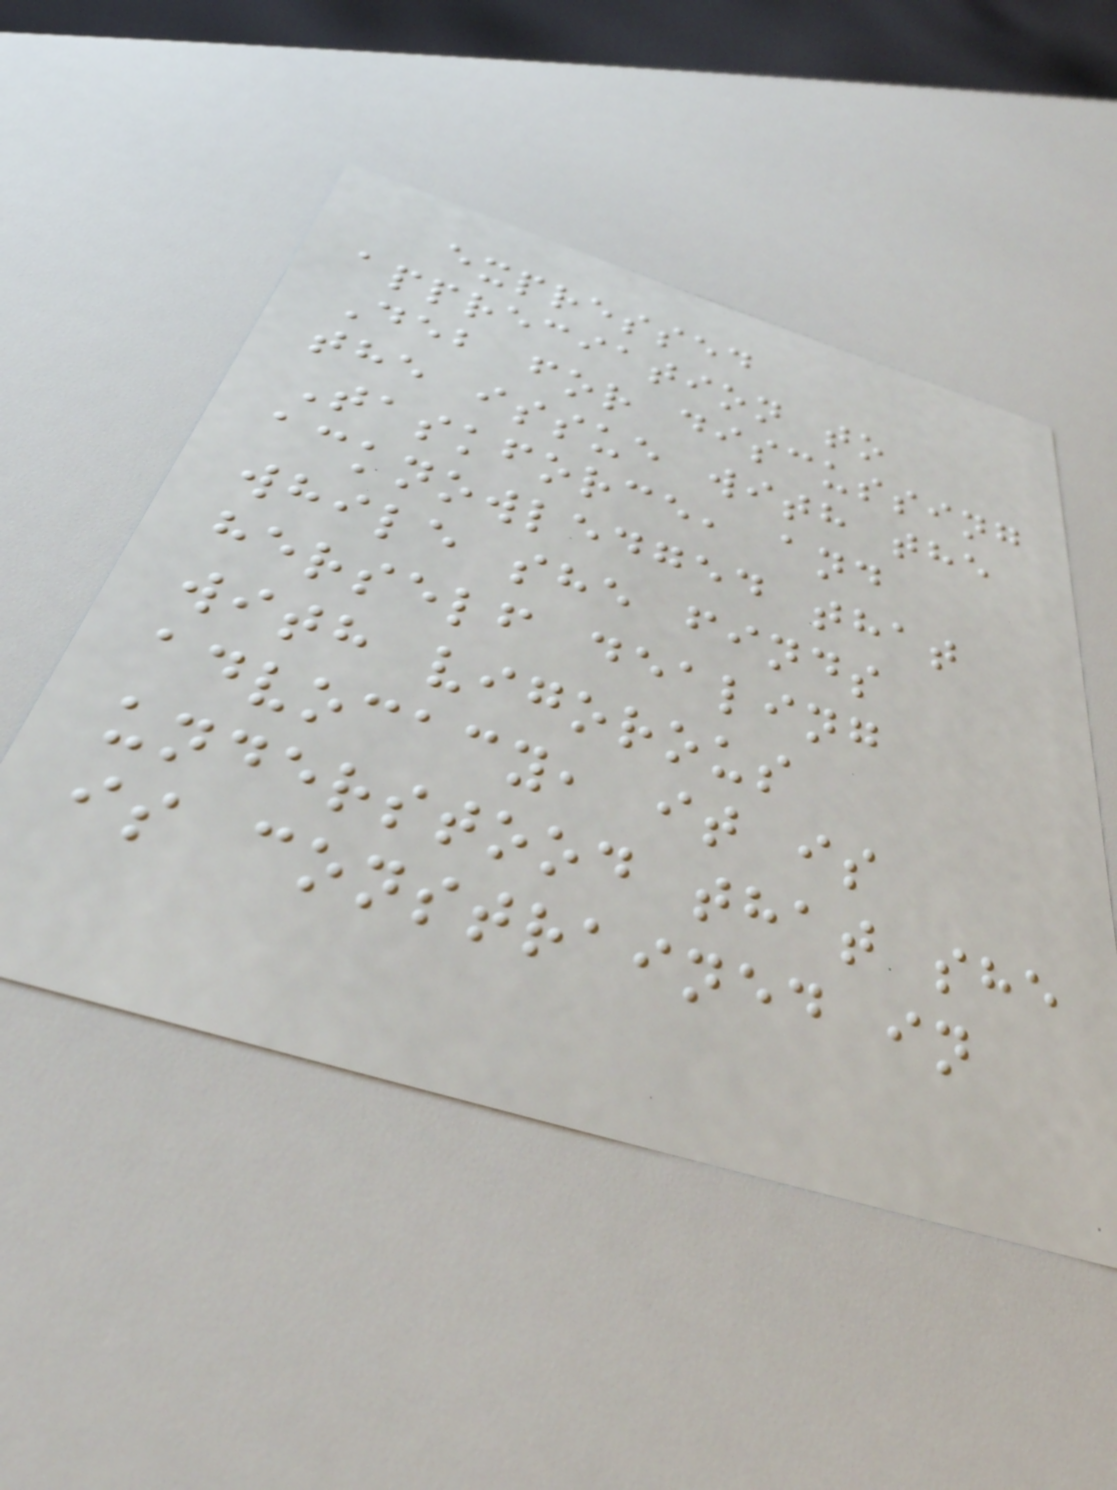expressed
appreciation to
Deb for discussing
the issue with the
Taskforce, and
acknowledged that
while she finds
herself dealing
with vigorous
advocacy, it is
understood that she
is constrained in
